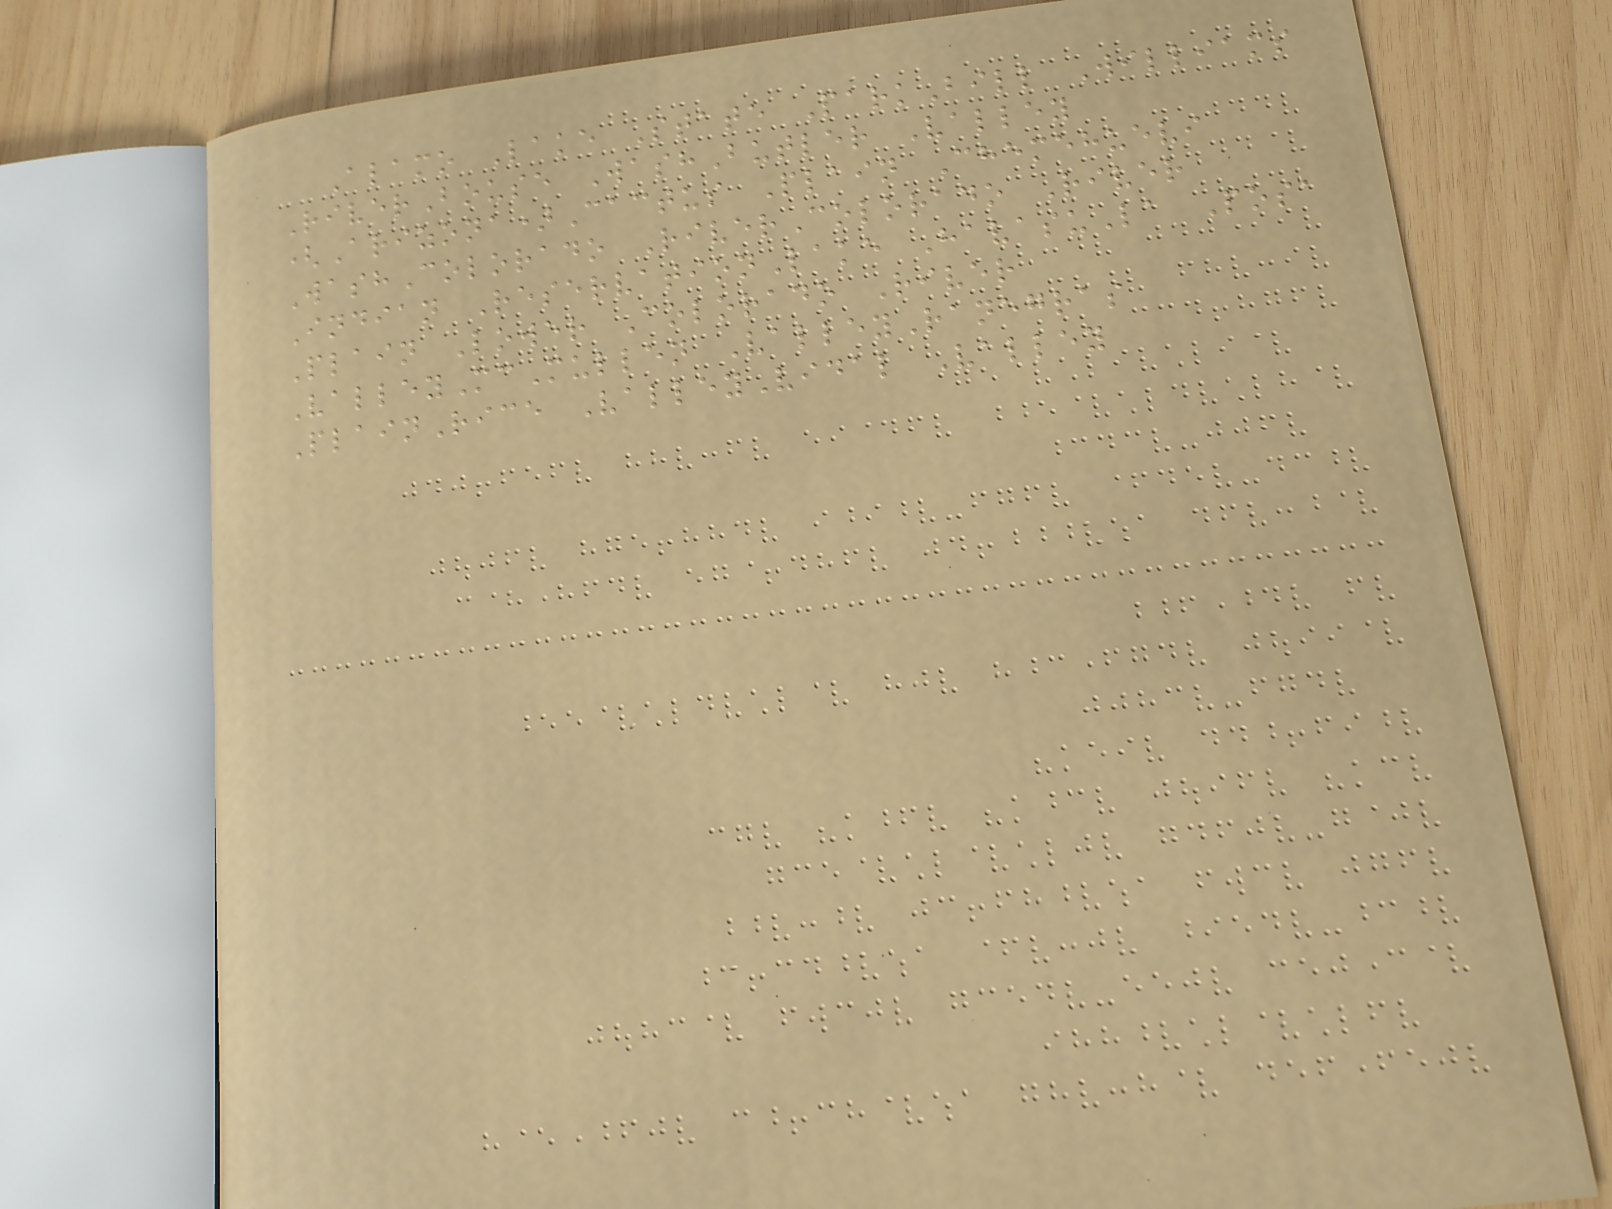Alamo Lake State ParkBill Williams
RiverBouse WashButler Valley
(Arizona)Cactus Plain Chemehuevi
WashColorado RiverColorado River
Indian ReservationLake HavasuLa Posa
Plain Lower Colorado River
ValleyMcMullen ValleyRanegras
PlainRice ValleyVidal Valley
